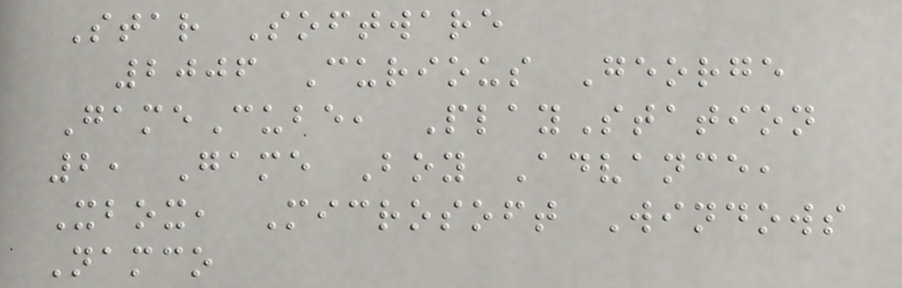Star Software
2006 Curious George
GameCube, PlayStation
2, Game Boy Advance,
Xbox, Microsoft Windows
Namco
